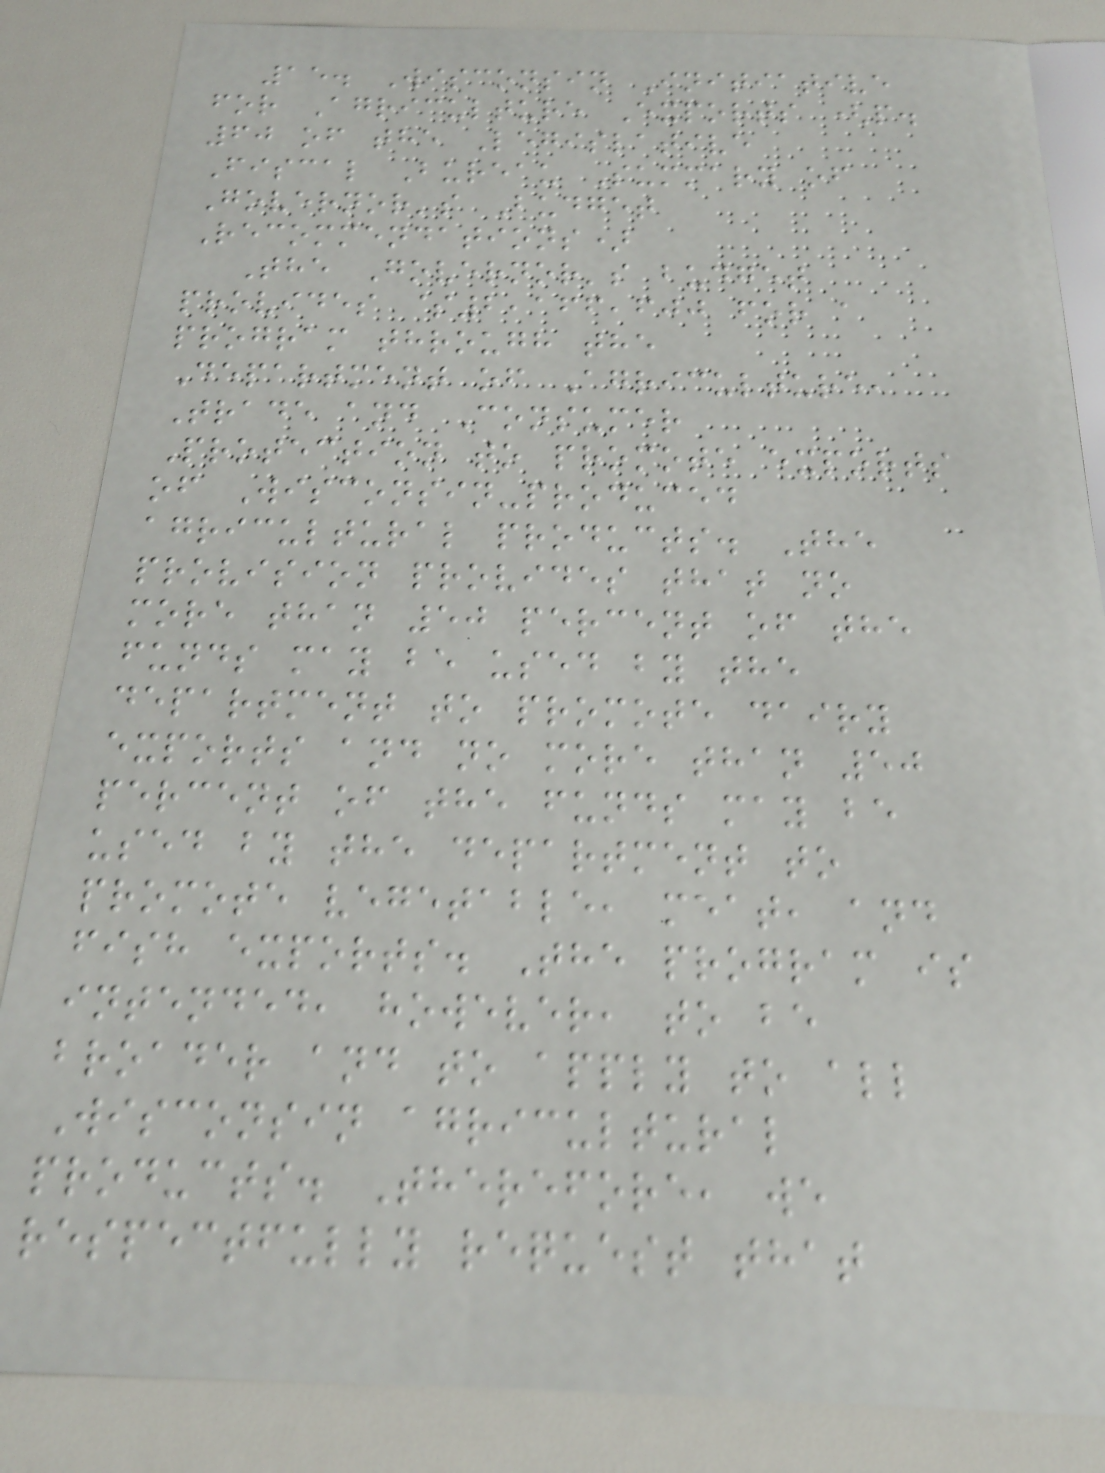15. Wisconsin Initiative
for Agriculture Exports (p.
60 of the Legislative
Fiscal Bureau Summary of
Governor's Budget
Recommendations)
The Governor's budget
provides $2,166,600 for a
program through the
Department of Agriculture,
Trade and Consumer
Protection to promote exports
of Wisconsin-produced
agricultural products. The
provision provides that no
more than 50 percent of the
funds may be used by the
department to promote dairy
exports and no more than 50
percent of the funds may be
used by the department to
promote vegetable, meat, and
fish exports. The program is
intended, however, to be
broader and to apply to all
Wisconsin agricultural
products. Therefore, we
respectfully request that
